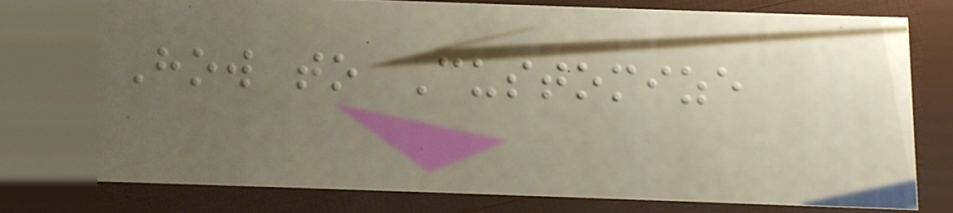How to Customize
